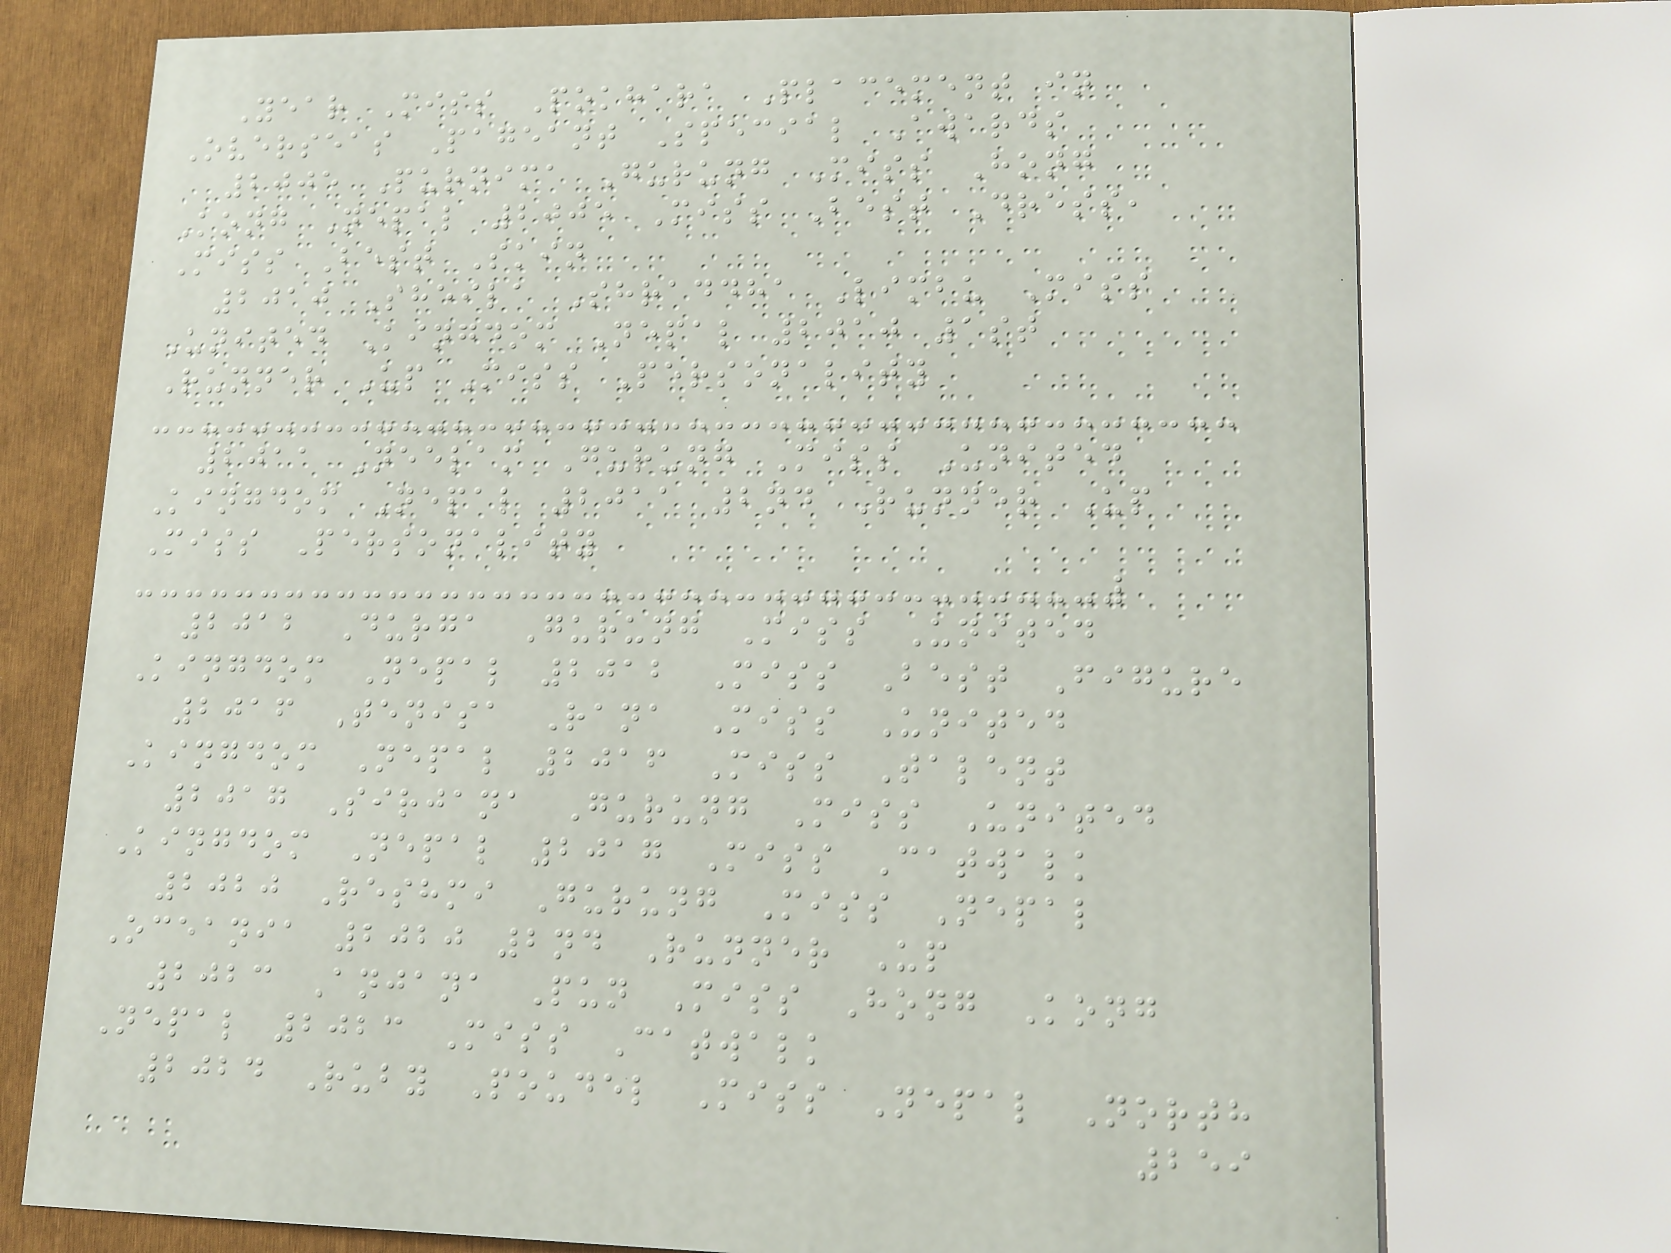Year Miss Pokhara Placement in
Overseas Pageant Special Awards
2005 Purnima Gurung Miss Hong
Kong Nepal 2005 Miss Best Dress,
Miss Best Skin
2010 Sheila Shraddha Limbu Miss
United Kingdom Nepal 2010 1st
Runner Up Miss Personality
2011 Neelam Gurung Miss United
Kingdom Nepal 2011 2nd Runner Up
Miss Personality
2012 Durga Gurung Miss United
Kingdom Nepal 2012 Miss Best Figure
2016 Tenisa Rana Miss United
Kingdom Nepal 2016 Miss Talent
2017 Sirjana Gurung Miss United
Kingdom Nepal 2017 Miss Catwalk
2020 Reshmi Gurung Miss Nepal
Oceania 2020 2nd Runner Up
2023 Anjana Pun Miss Hong Kong
Nepal 2023 Miss Catwalk
2024 Ruby Poudel Miss Nepal North
259
